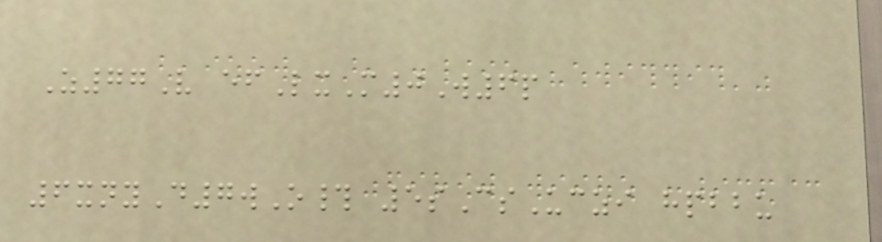Z77V efLxM0W6p
6xnyD7wO# 5sCsUczi hpbbu
